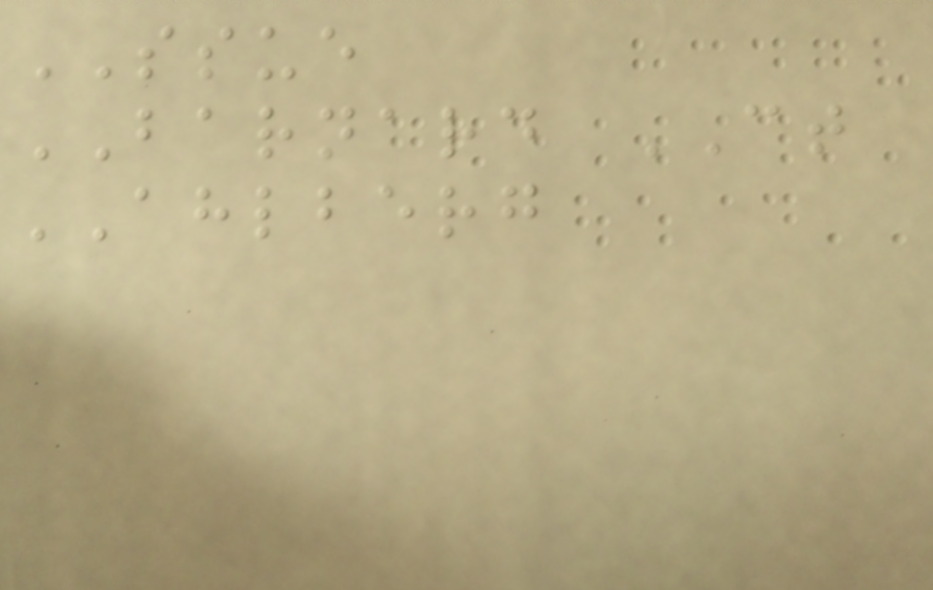SSUE
BARNARD CT
AHLBERG
